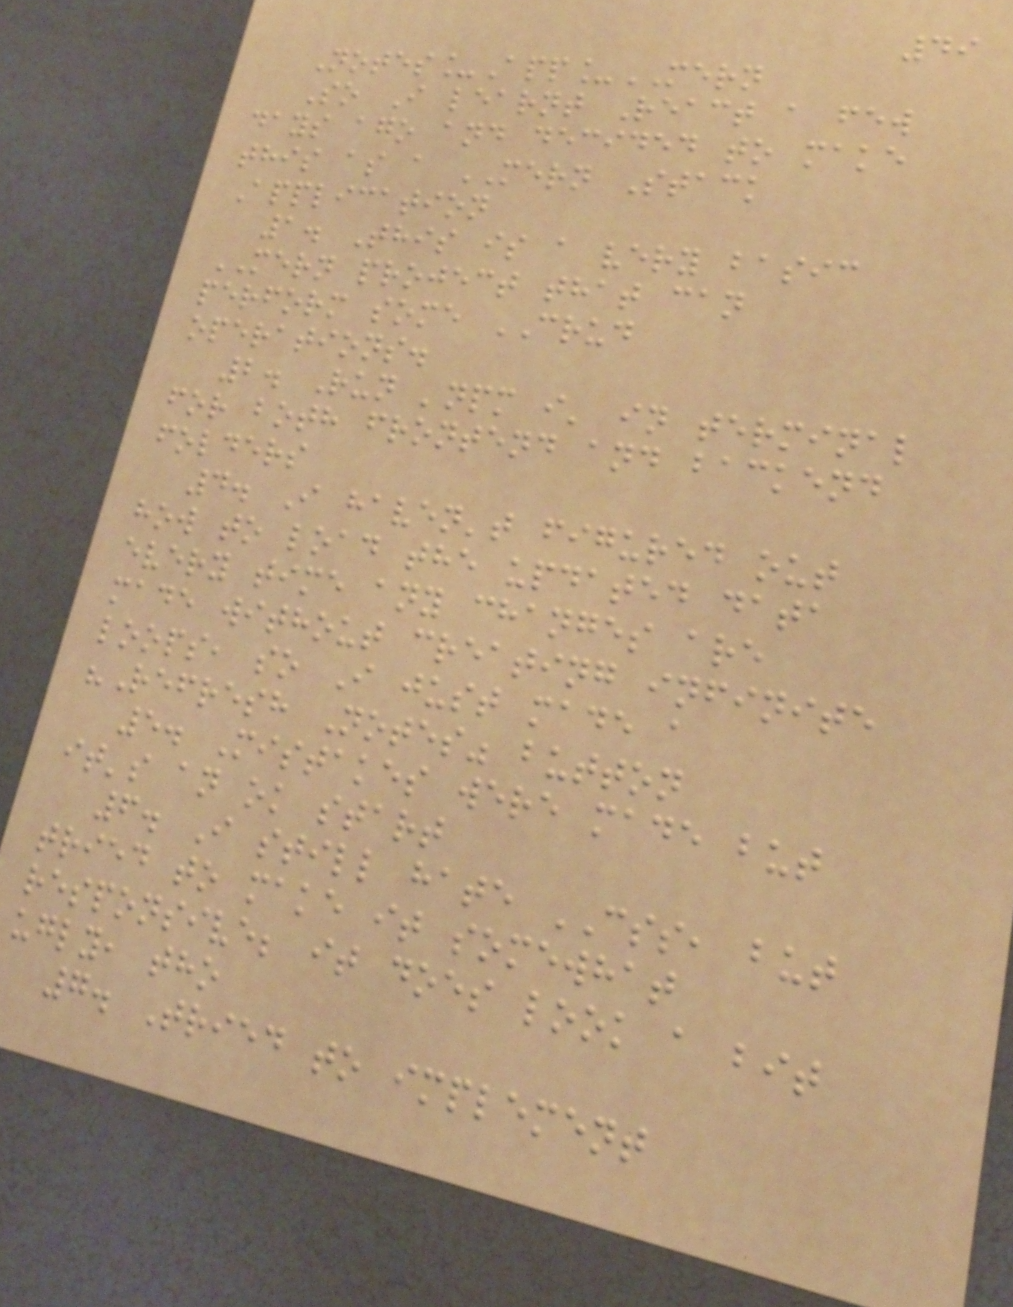49
Notes_App_MERN
So I learnt React a few
days ago and decided to make
this as a MERN Stack
Application
1. This is a very basic
MERN project that can
perform some CRUD
operations.
2. Run 'npm i' in terminal
for both frontend and backend
folders
4. I haven't figured out
how to load the updated data
every time any changes are
made without creating infinite
loops, so I just made a
"Refresh Notes" button
5. Mistakes were made but
it's an ok start
6. I still hate CSS, but
tried to make it somewhat
responsive; it does look a bit
ugly, tho
7. Tried to implement
